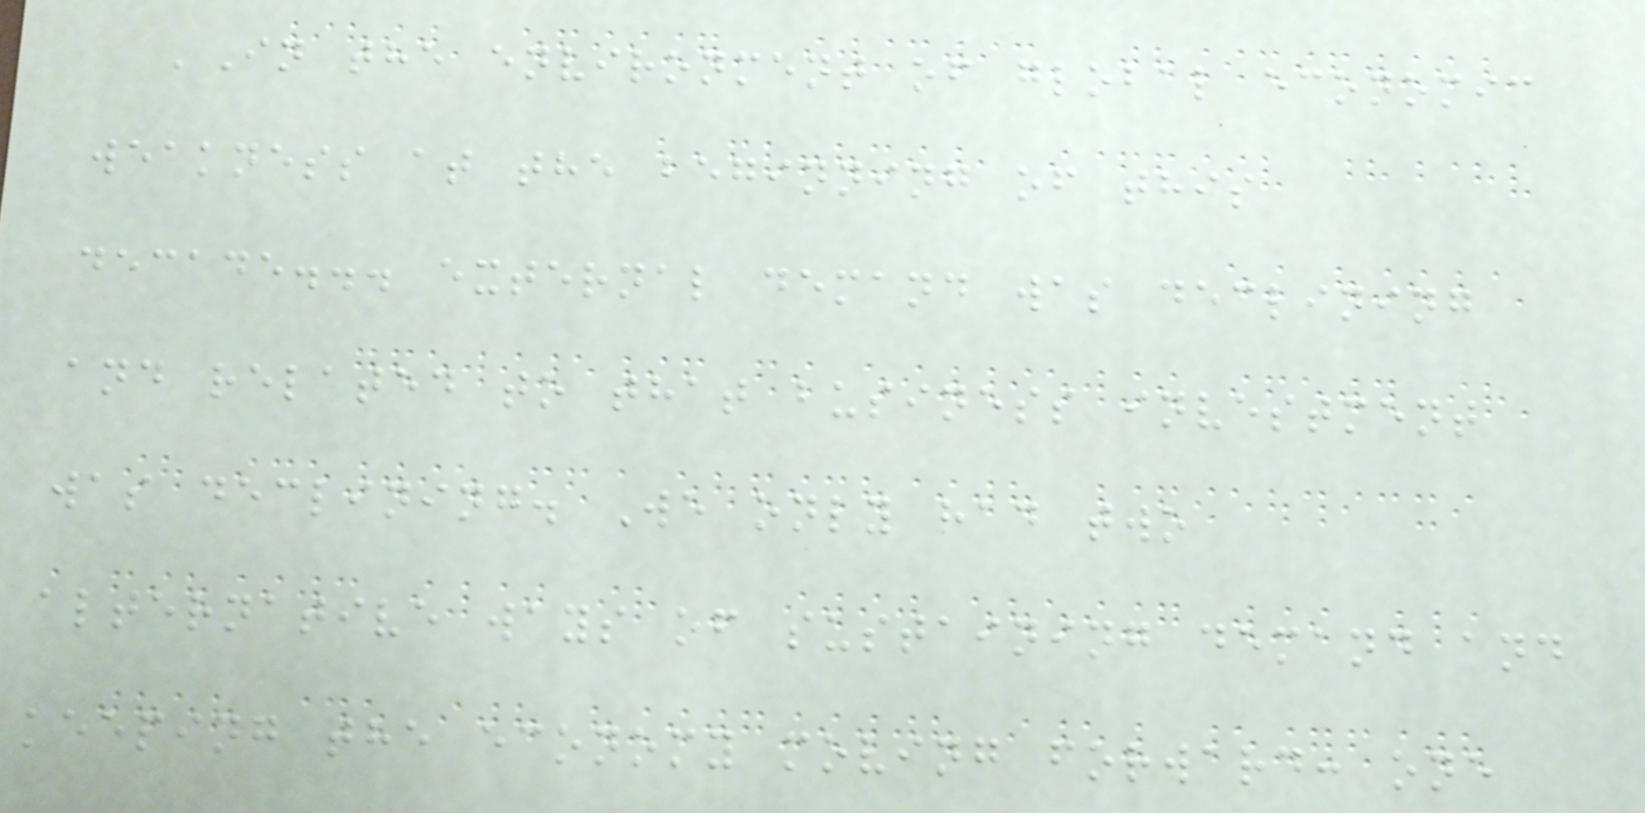'In the environment of global economic
weakness at the beginning of this
decade... external demand was declining
and related to that business investment
was declining. We only had two
alternative ways of sustaining demand and
keeping the economy moving forward: one
